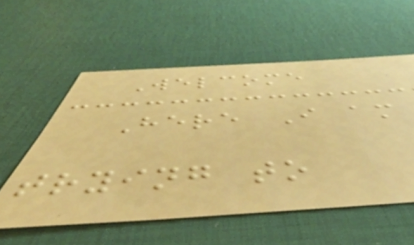Welcome
Here I am
trying to
